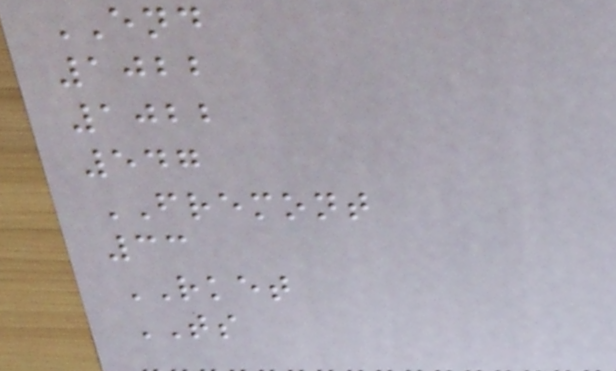END
1022
1022
547
FREMONT
33
RKET
TS
